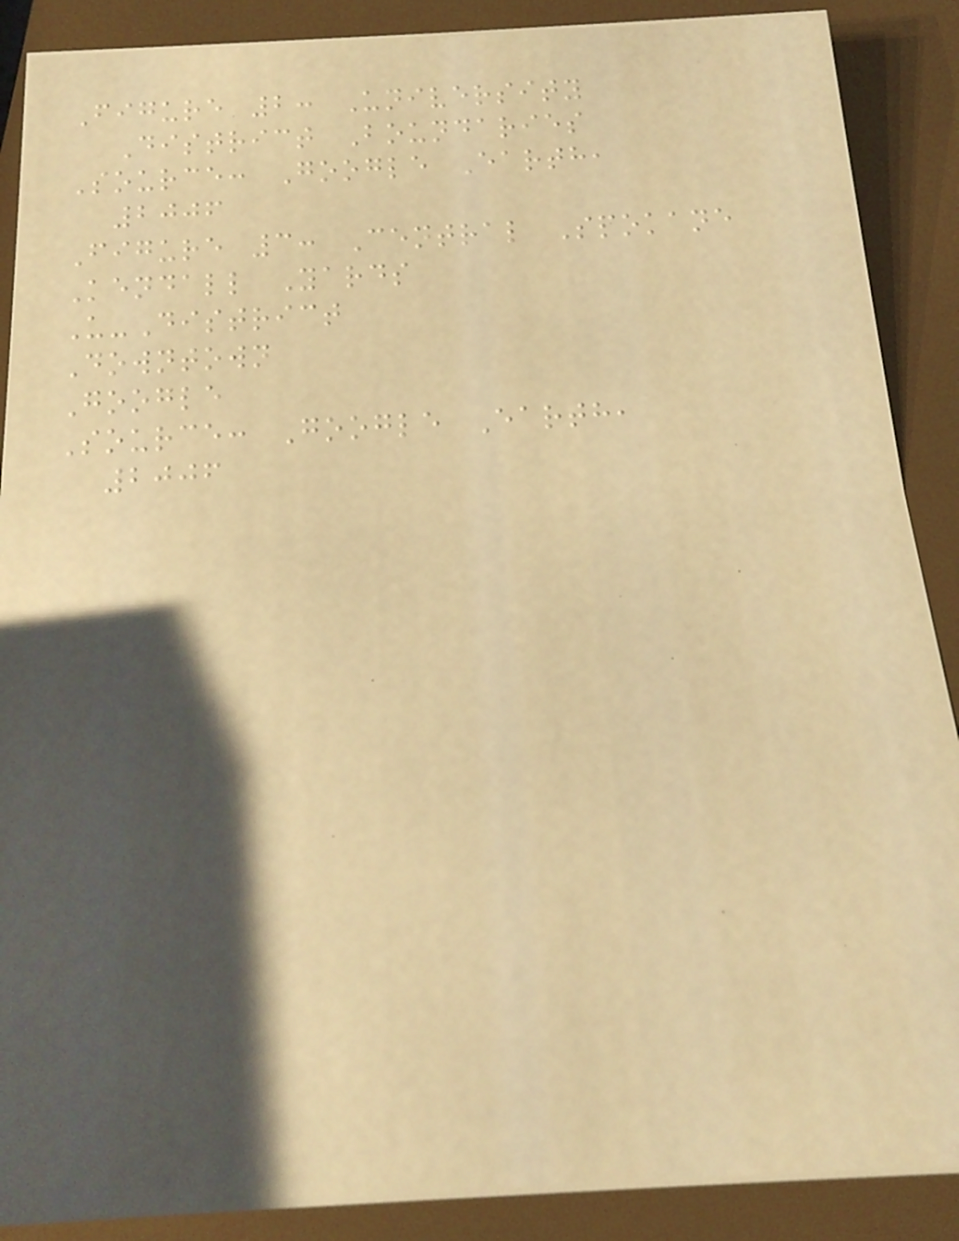Figure 2: University
District Boundaries
Source: Google Earth,
2006
Figure 3: Central Spokane
Kendall Yards
U-District
Downtown
Google
Source: Google Earth,
2006
